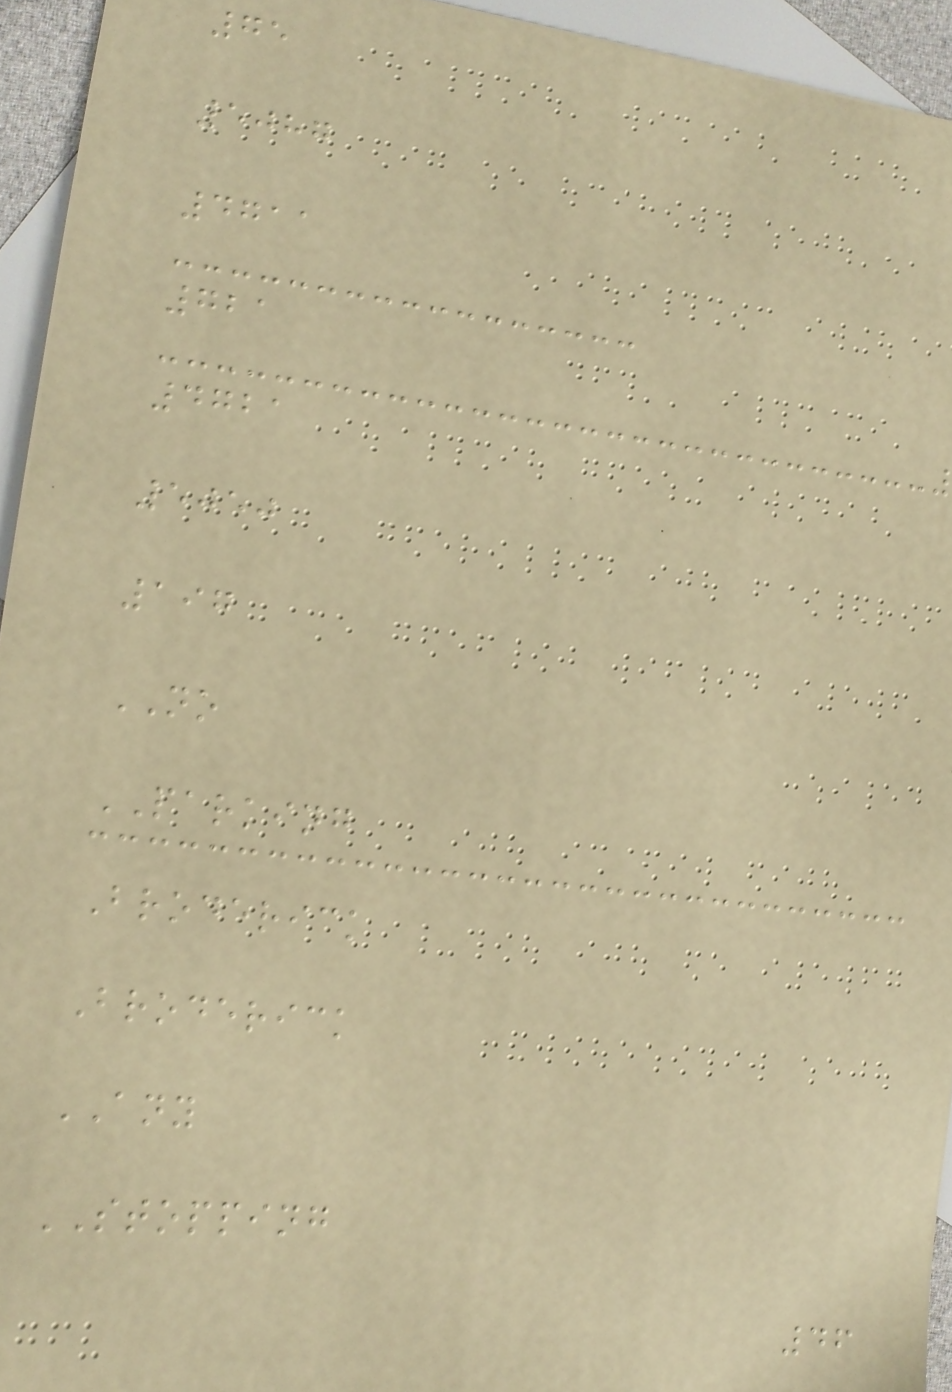75
5087
4711
721
4721
5050
197
NO
PARKING
Broderick
Broderick
ANY
STOPPING
46
